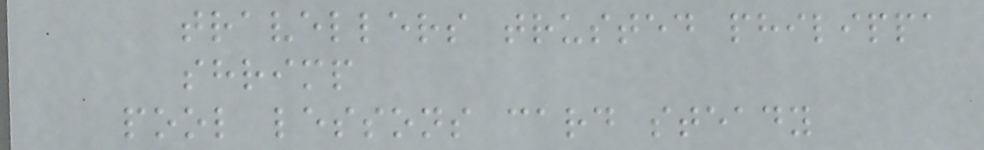travellers trusted philippa
shrimp
pool lessons card steady
